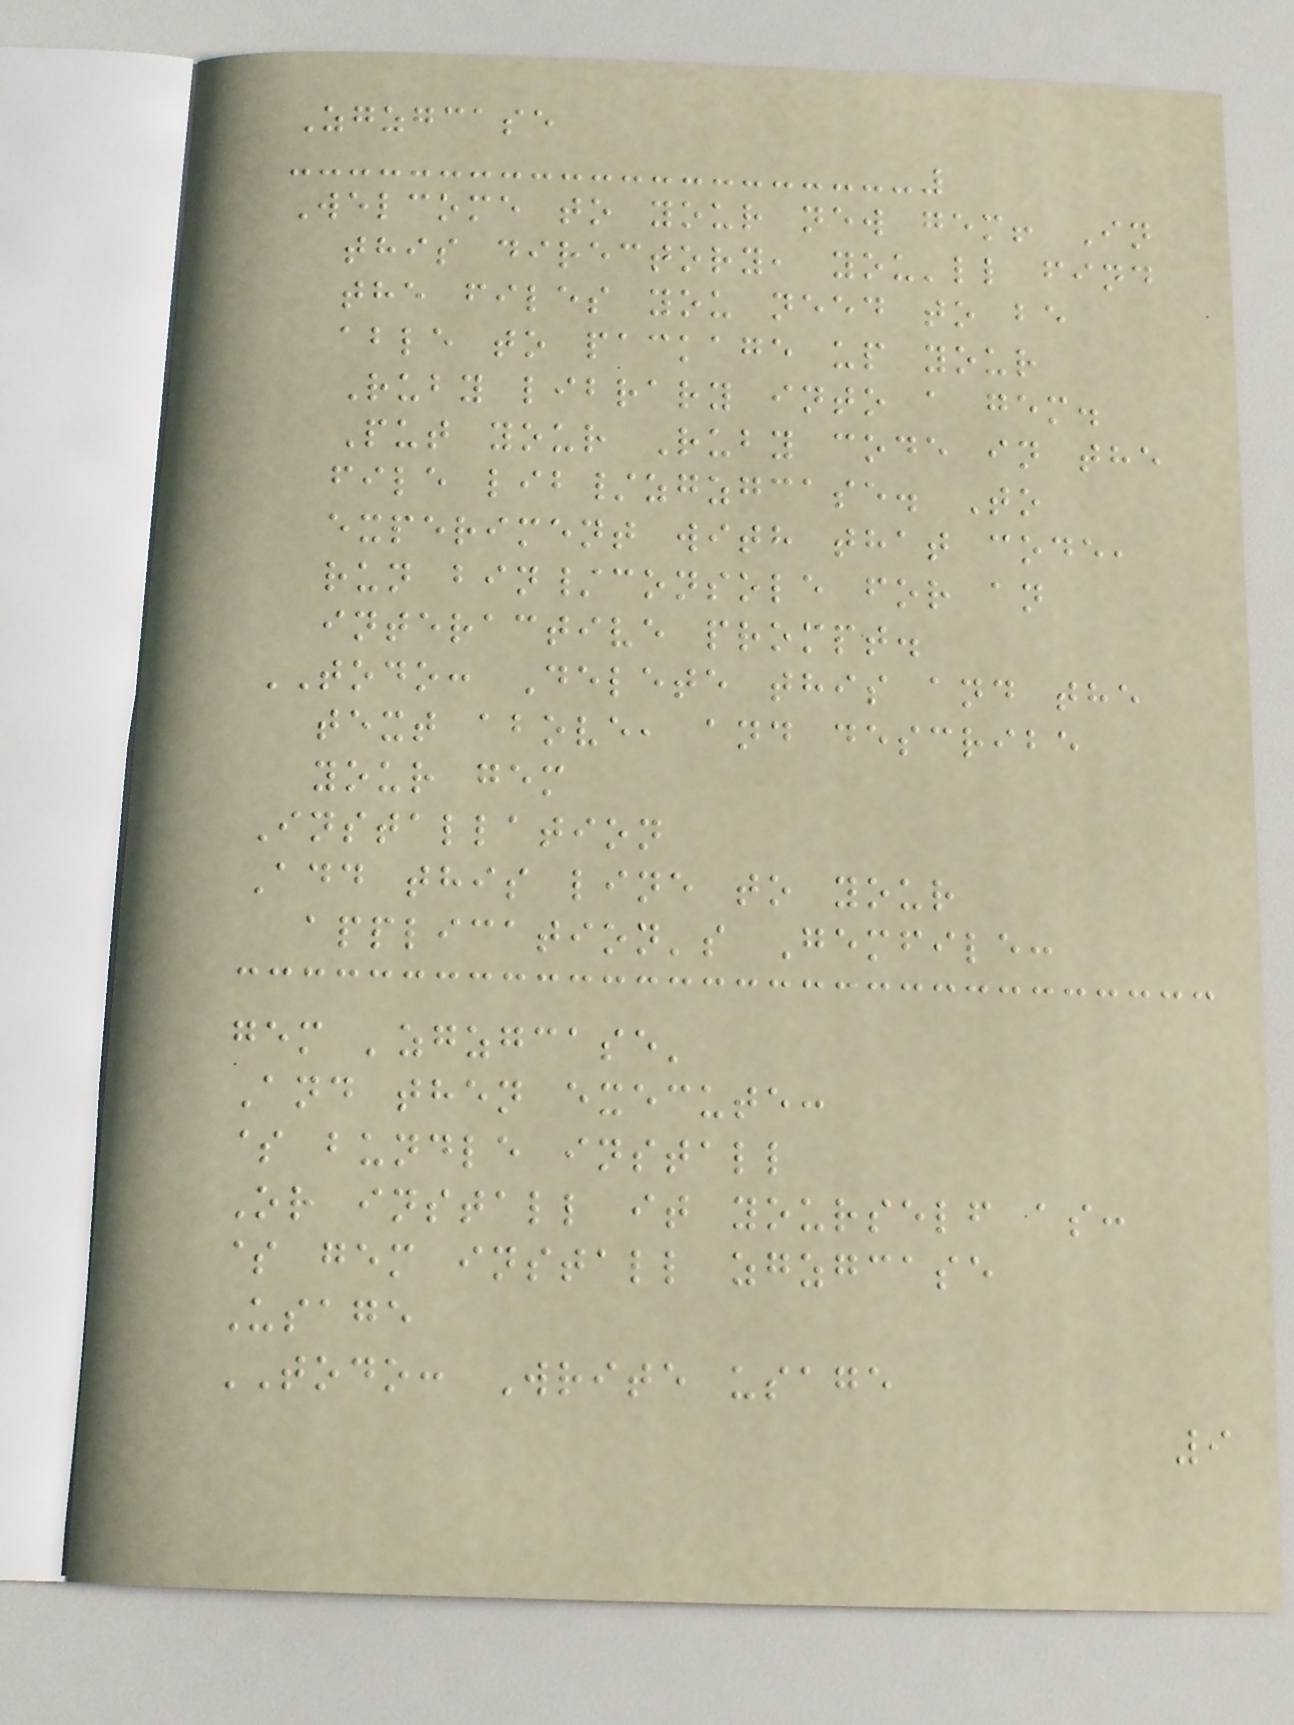Zgzgcase
Welcome to your new gem! In
this directory, you'll find
the files you need to be
able to package up your
Ruby library into a gem.
Put your Ruby code in the
file lib/zgzgcase. To
experiment with that code,
run bin/console for an
interactive prompt.
TODO: Delete this and the
text above, and describe
your gem
Installation
Add this line to your
application's Gemfile:
gem 'zgzgcase'
And then execute:
$ bundle install
Or install it yourself as:
$ gem install zgzgcase
Usage
TODO: Write usage
9
